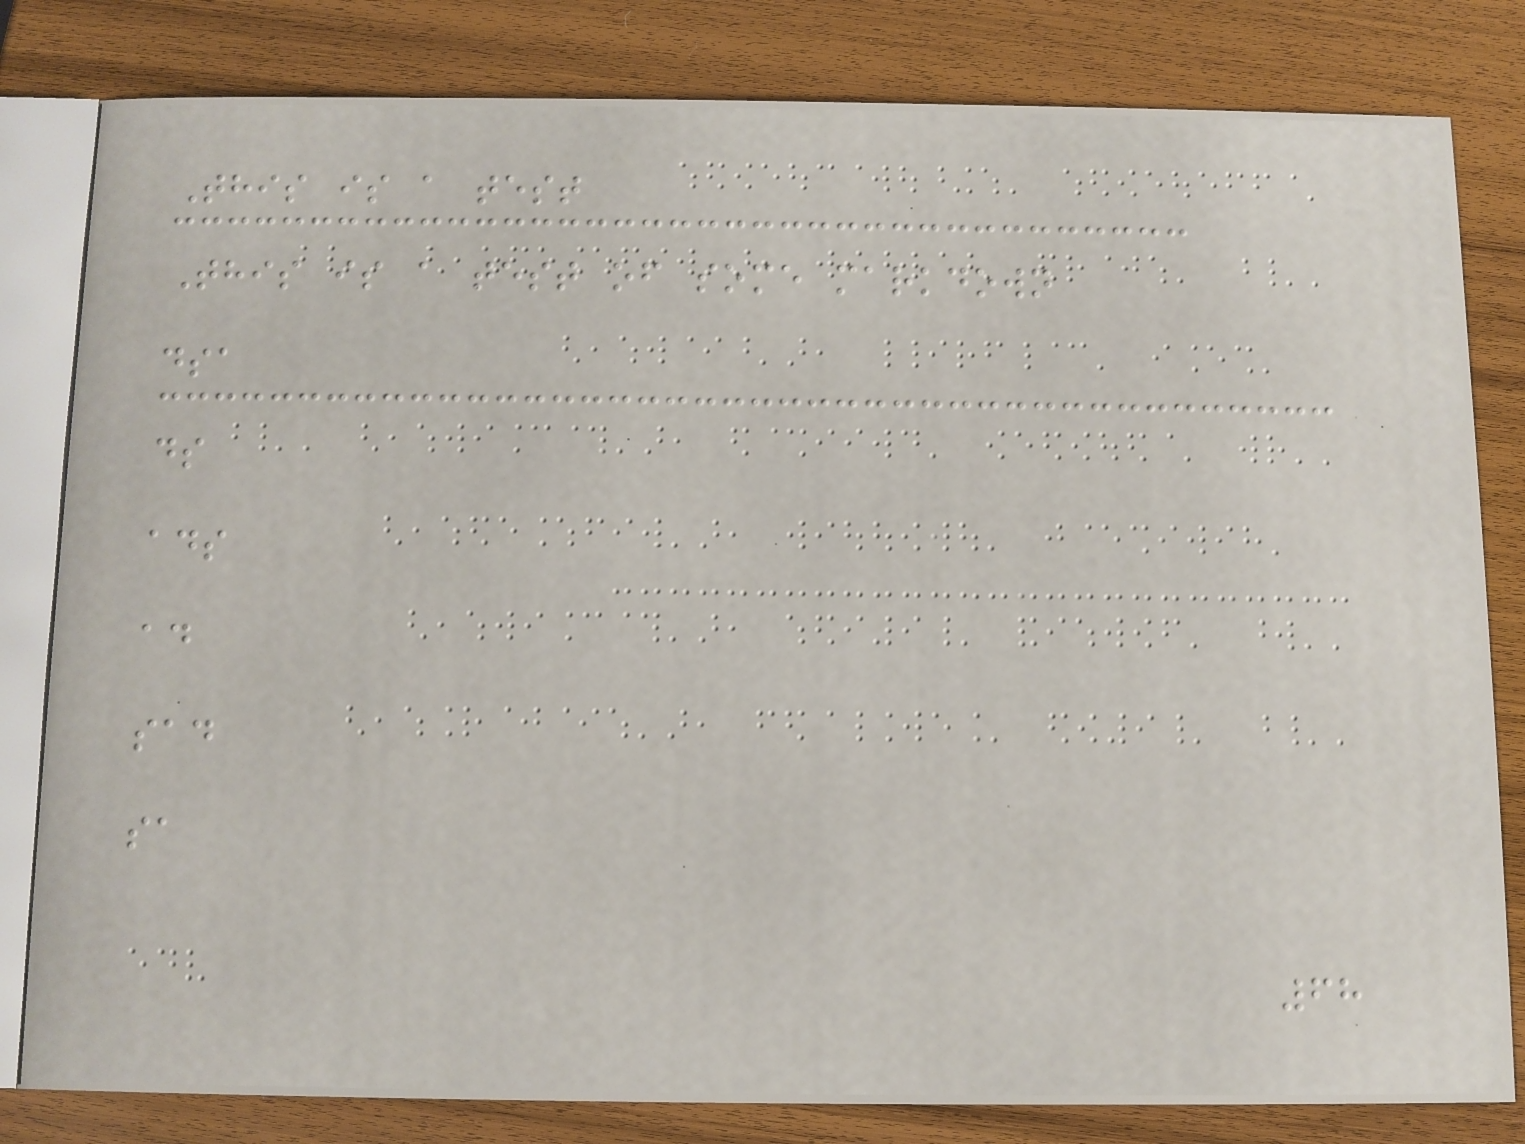This is a test
This is a test of some markdown
dsa
ds
ads
ad
sad
sa
68
